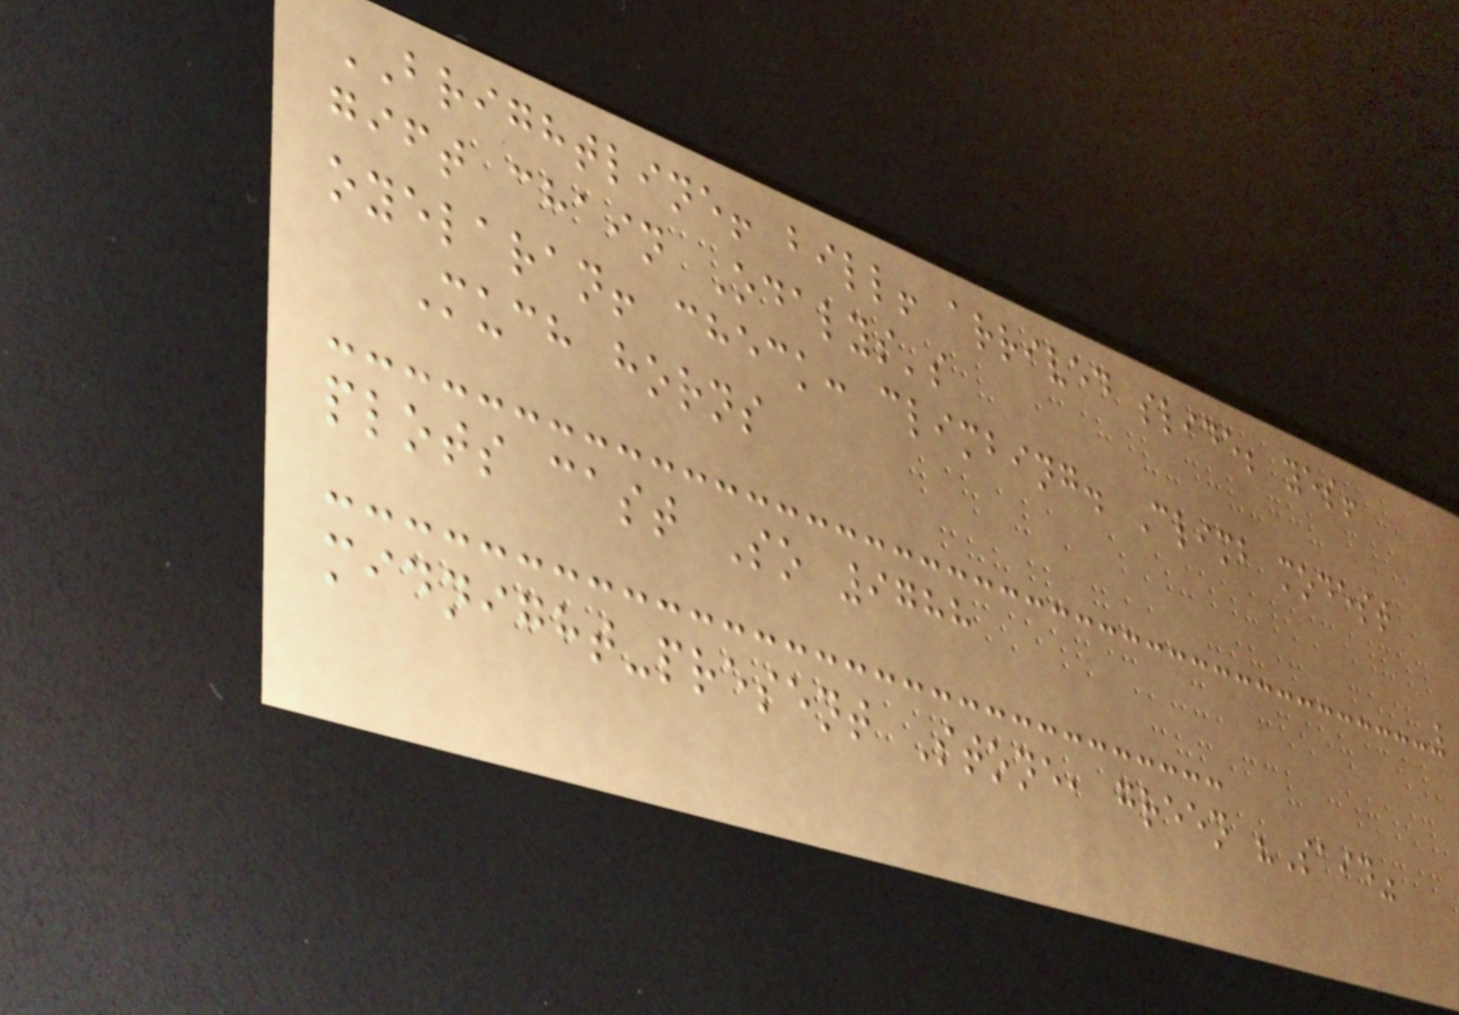BRIGHTLINE! bill! arrived slide; yes!
gift chain Odalys's
oyelaran! check: climbing. Climb modest
Much horns
plots cast So 9788
midnight-present Stone, green "Said"
